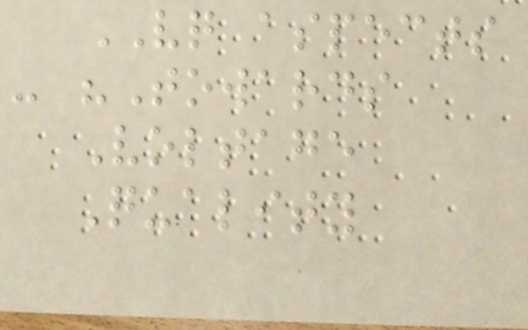VQ aspects
- "Towards
Voltage
Quality
